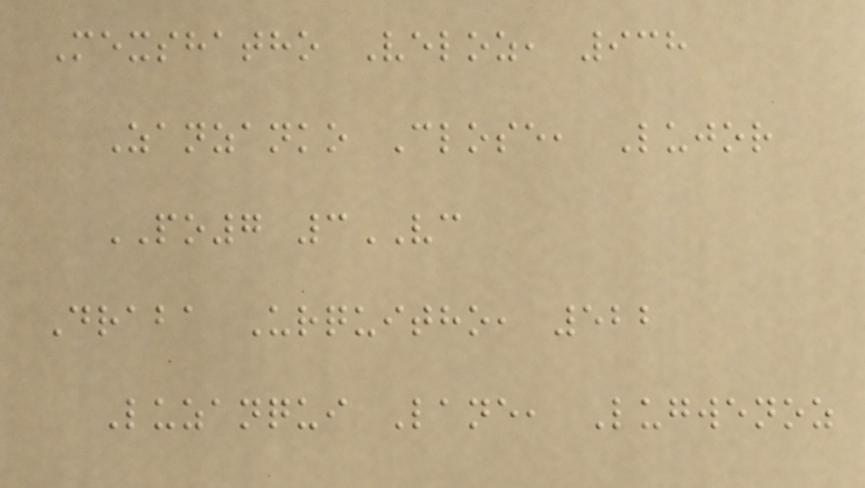Mexshatho Veloz, 938
Zanzanko Close, Lujor
PO7 3VC
Draba Urquitho, 522
Luzanqui Lane, Lugwenoz
